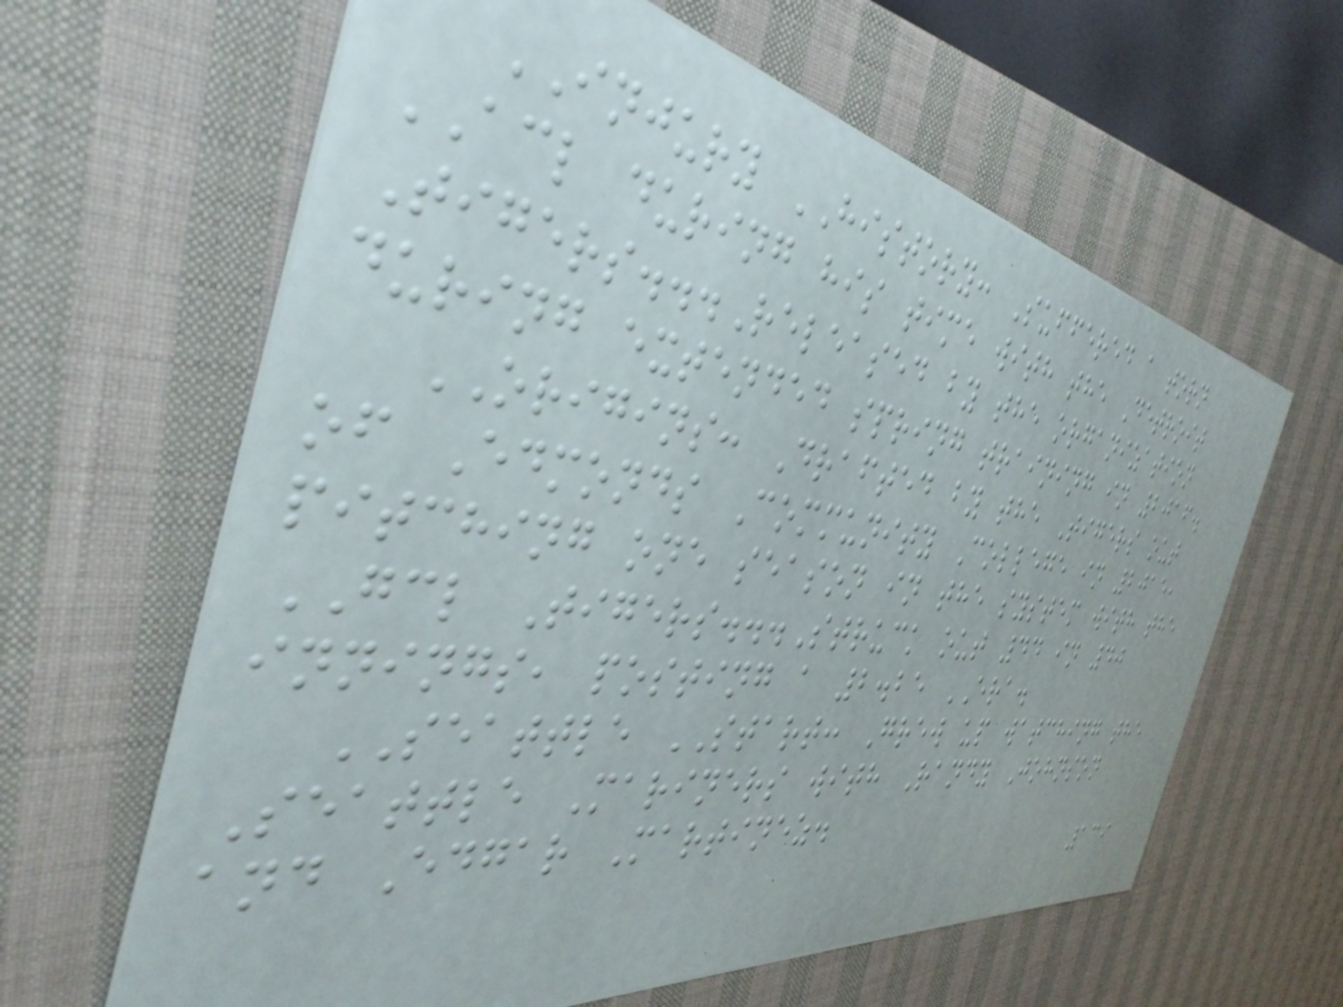INJURY HISTORY: Suffered a torn
ACL during his time with the Detroit
Tigers...Released by the organization
during extended spring training in 2016.
ORIGINS: Drafted by the Tigers out
of Edmonds Community College in 2015,
pitching one season in the system with the
GCL Tigers...Struck out 44 in 40
innings, posting a 2.25 ERA.
SEATTLE START: Grew up watching the
Seattle Mariners with Randy Johnson
and Edgar Martinez.
139
